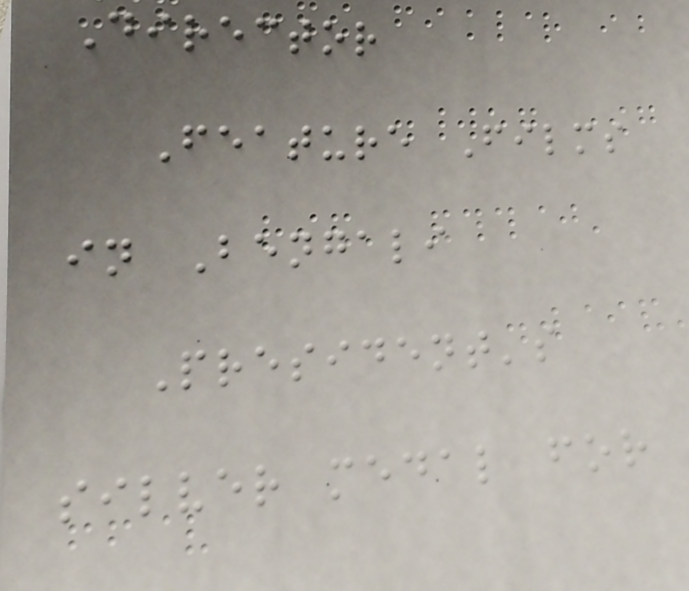Director
Feature Films
in Bengali
President's
silver medal for
